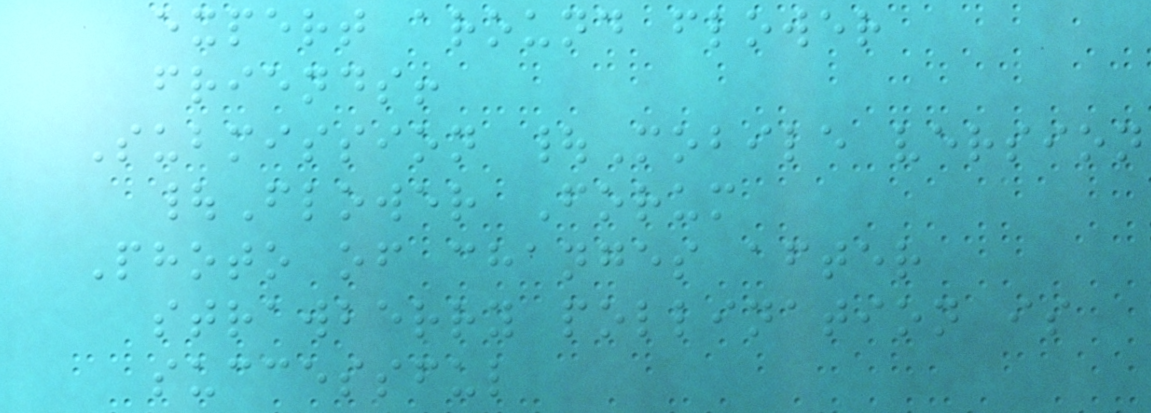expert around flower
friends!
Submission |Mobile version
|Flower Forum
Photo of changes after
strawberry pollination is
successful
